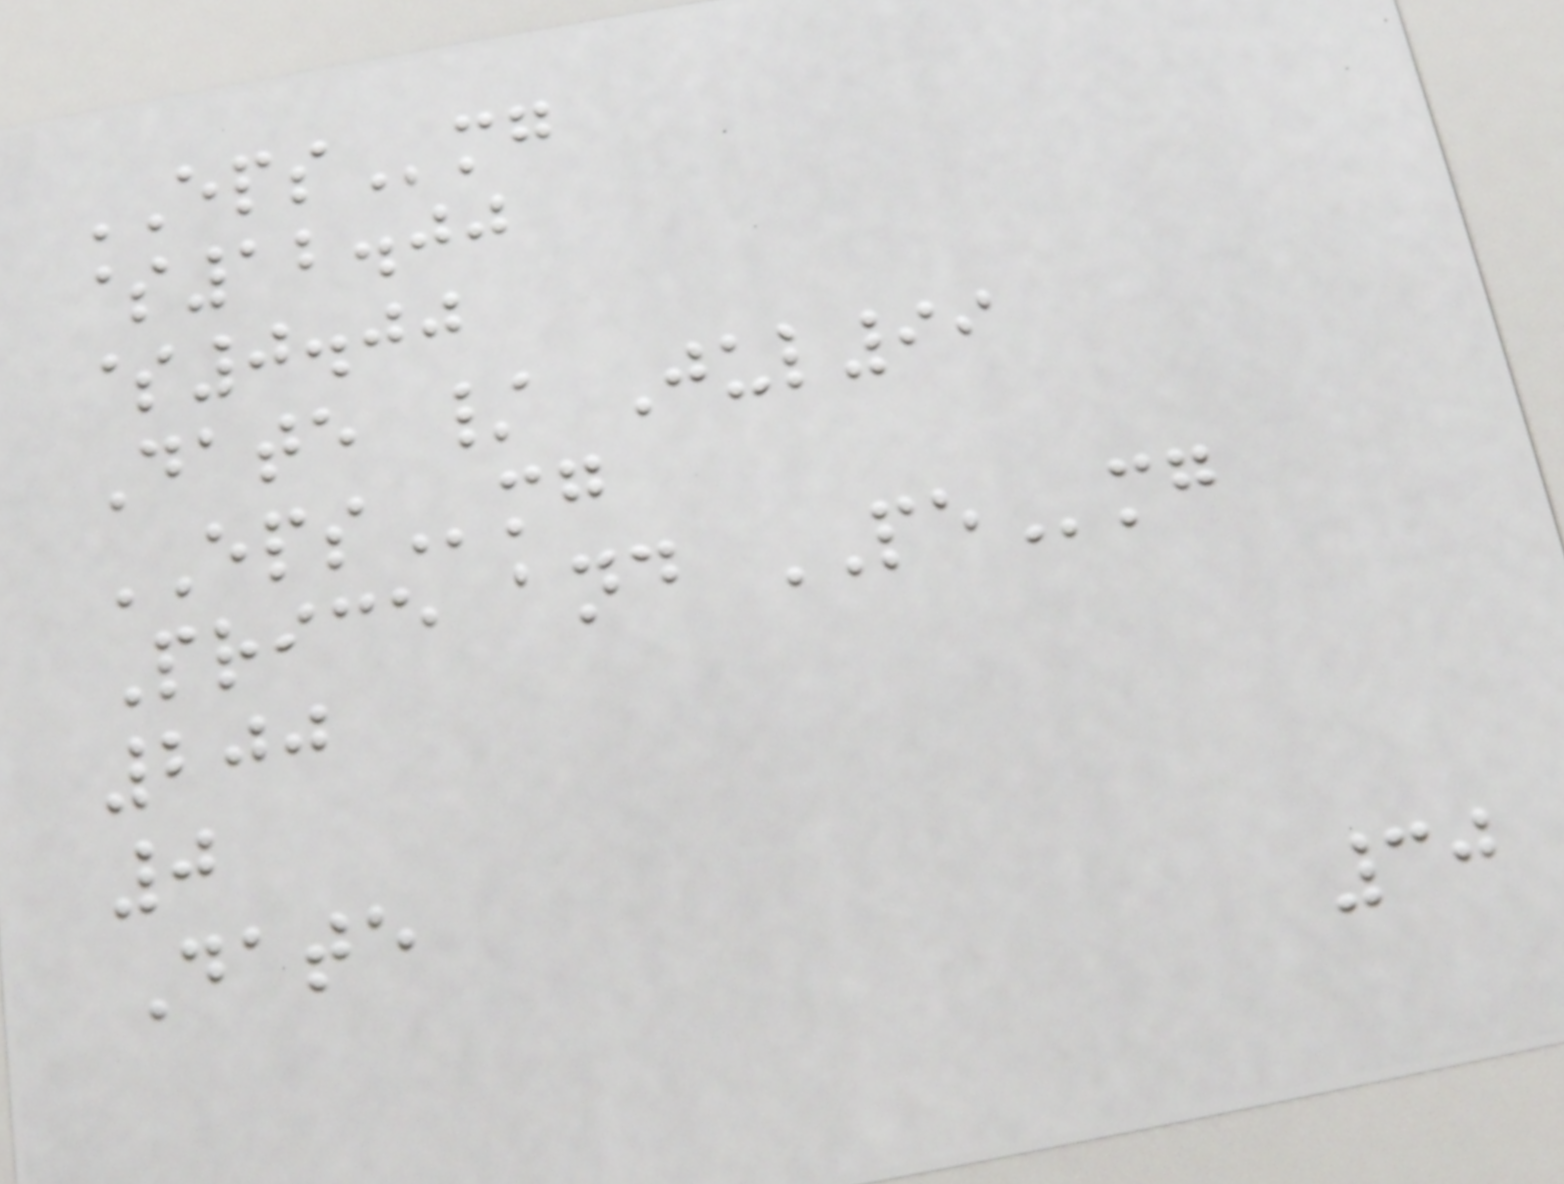EPSmg
$12.00
$0.00
Date / Jul99
EPSmg
Price and PEmg
200
0
Date
30
